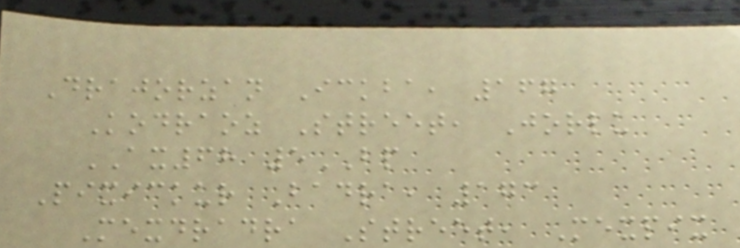Drajorzan Ickba, 167
Kodraoz Street, Jorlu
AX68 5BP
Pixickur Badra, 173
Mexdradra Street, Mexpix
